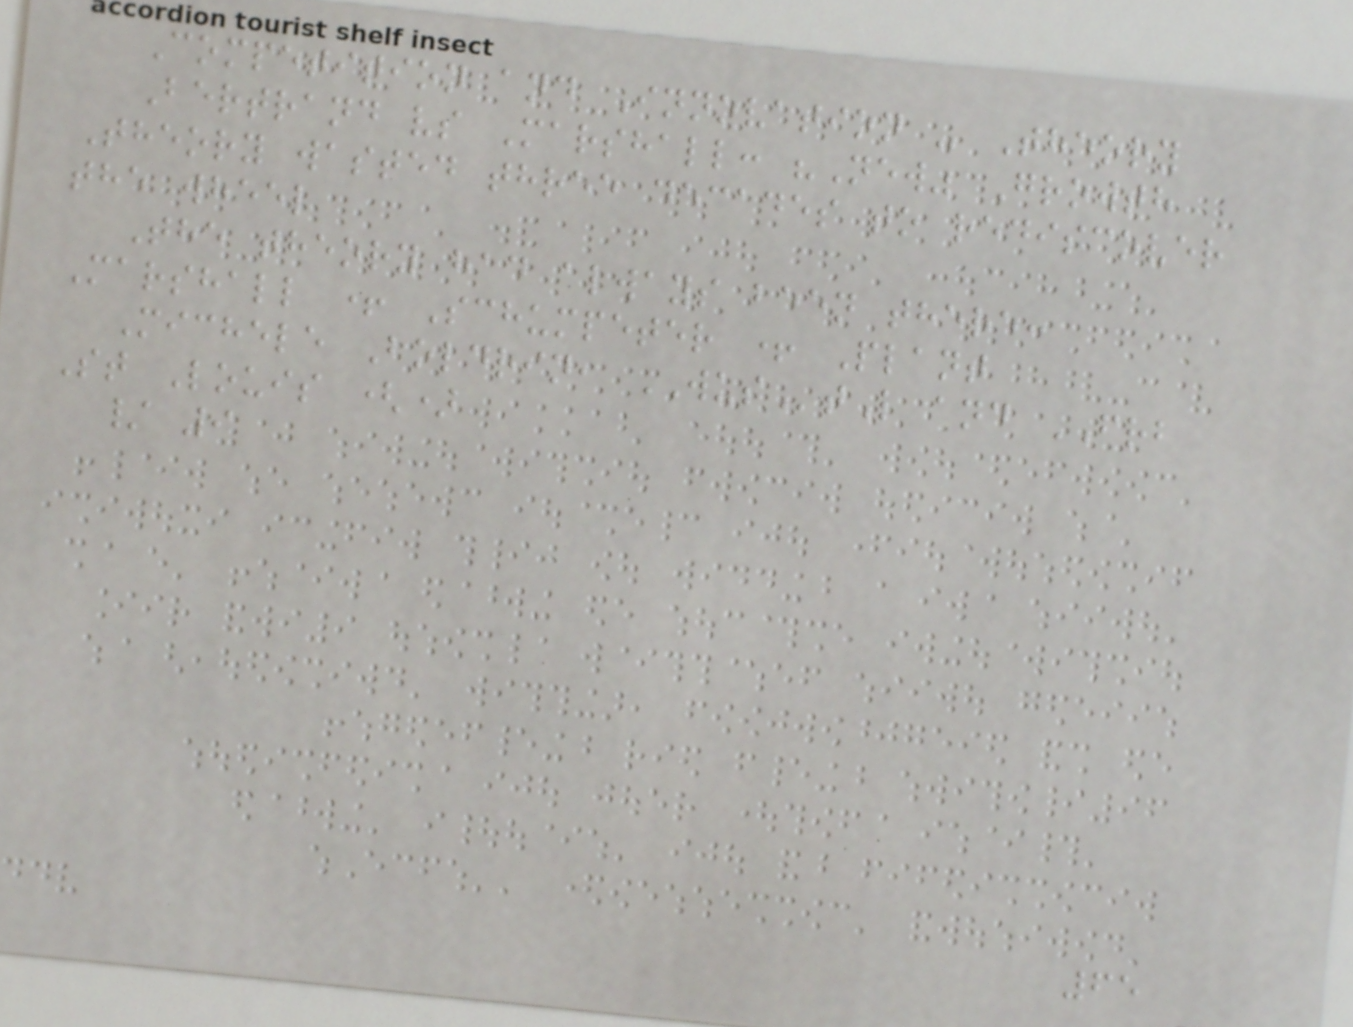Competition and Innovation - Theory
Bertrand vs Marshall: "New" Growth
Theory wasted three decades to rediscover
the wheel
The theory had always been there:
Marshall + Schumpeter + Plant
Michele Boldrin, WUStL and FRB
St Louis ()
/ 9
65
